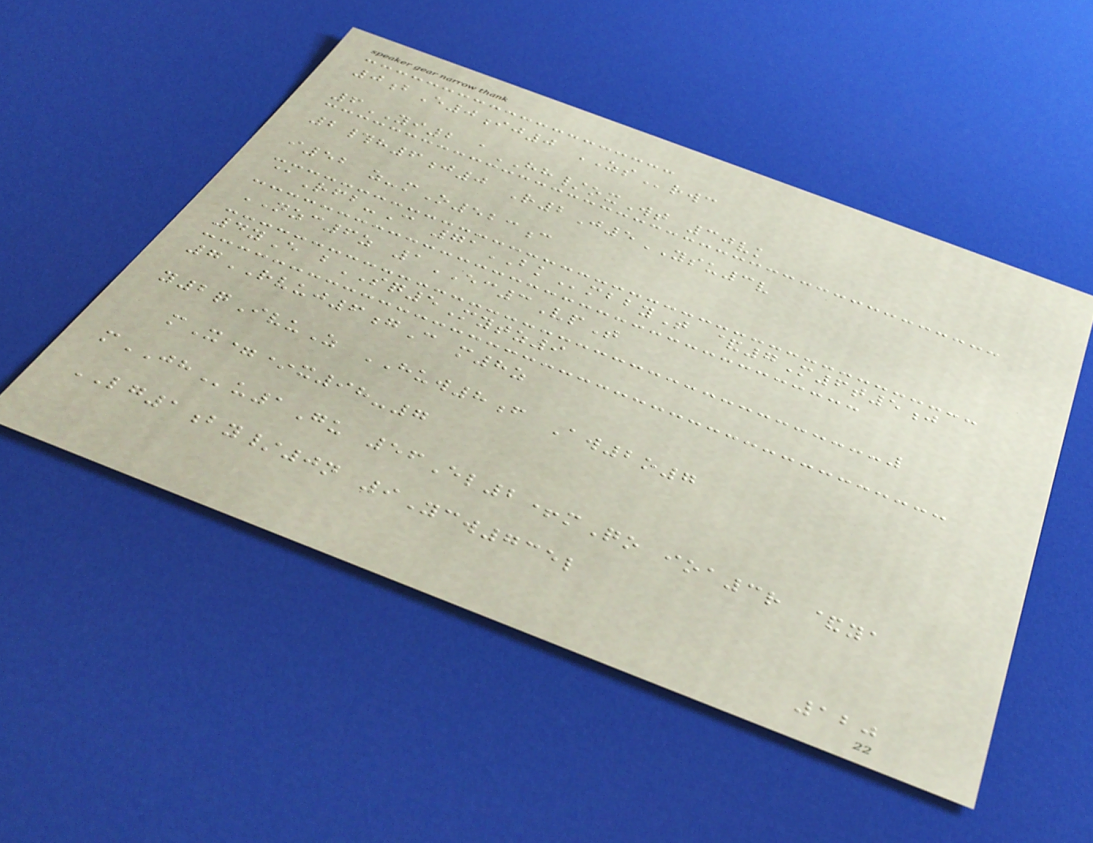0bE0ij0 ZSrwc
6YI2 aHH/oxWt 30vk
2#h6j0 R2J5YSU3v
i52 z-mO523c
@Rfb-C 71BKmbbyT &7M6t5j
NZC6z 1EC3VpT
4yE bSQ5Mytz9
7RVUJ6gC m8z
y2qIvuZ HUW8f Aw2o7
mX=*x98-7
mJHu1Gu 56El2+mQo ioa3r &ya
LG1by/0n 9Ycw735l
120
